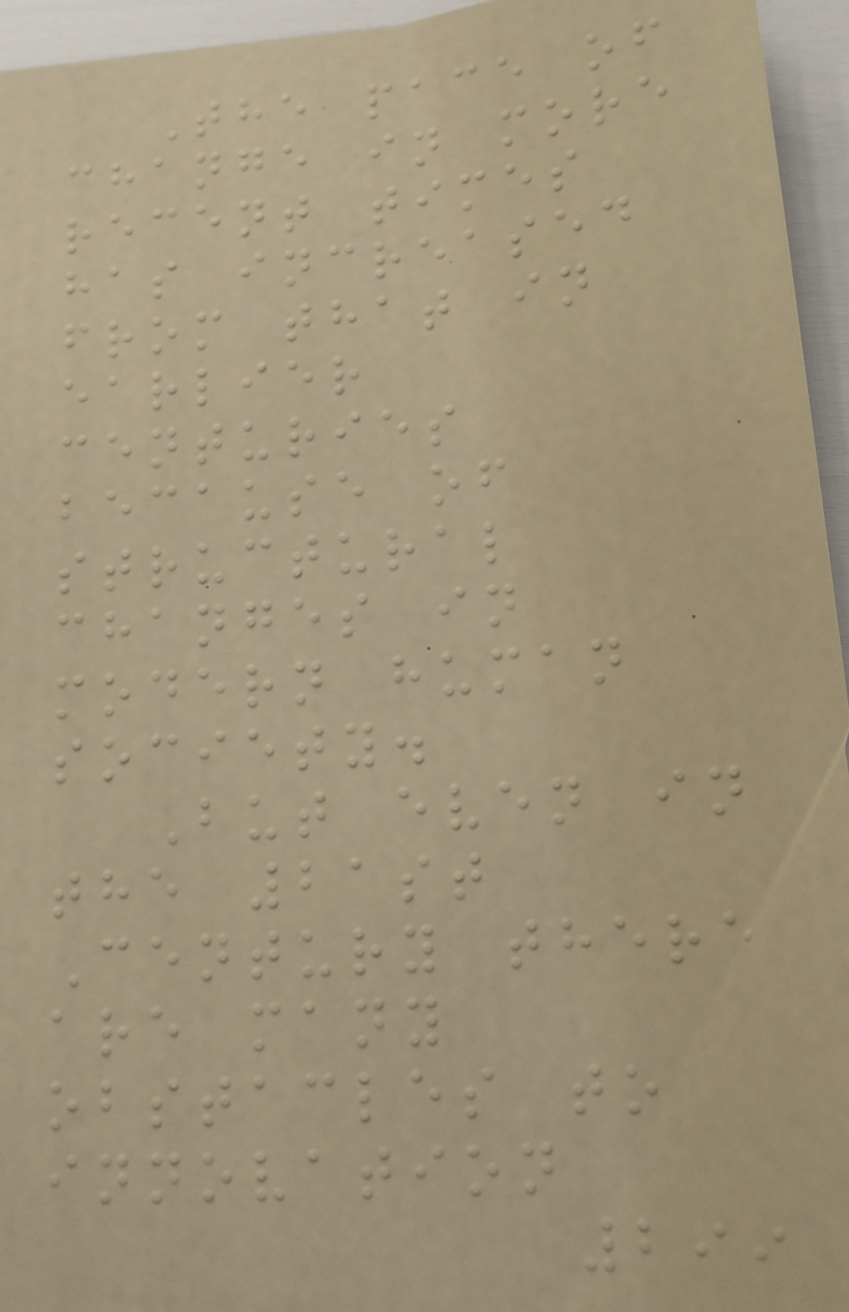The pace of
change in more
recent times
has increased
from that in
earlier
centuries
because of
structural
changes in
modern human
society.
But even in
the 21st
Century there
are many
obstacles to
innovation
299
